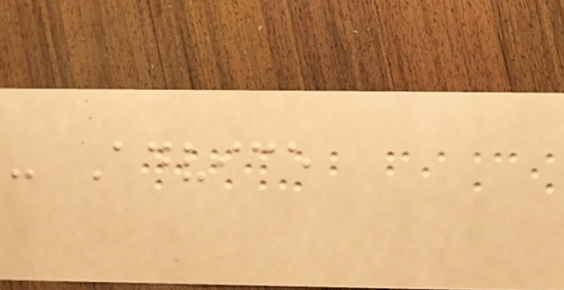- Advice
